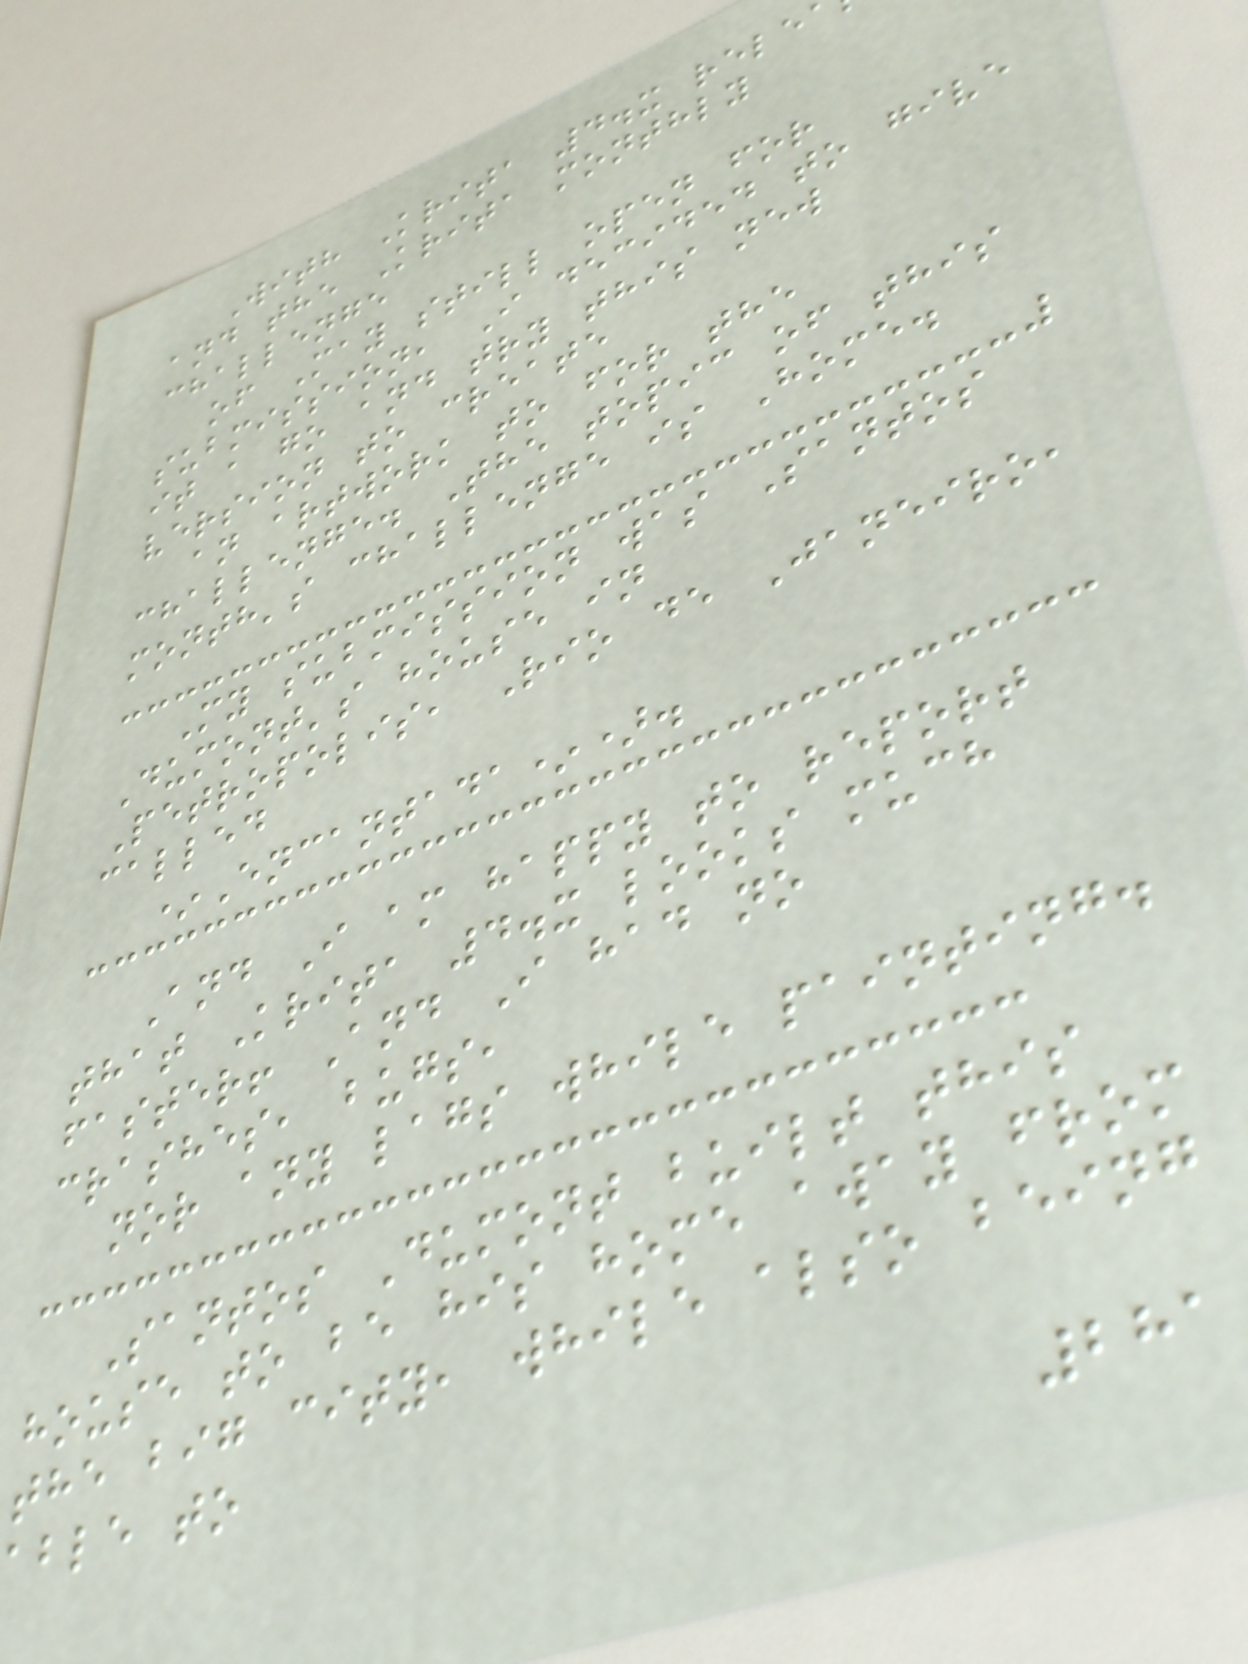With Krita 4.x rele
and the Krita monthly
challenge
of May still open for
submission, I decided to give
it a go and try this new
version to create
an artwork to for the
challenge. The topic of this
month's challenge is Home.
My submission was Santos
Dumont's house in
Petropolis, Rio de Janeiro,
called
*Encantada*).
And I am happy to report
that Krita 4.x looks much
faster! And I had no
crashes, bugs,
nor any lags while painting.
Santos Dumont built this
house to be his home away from
the big city, while also being
able to
281
